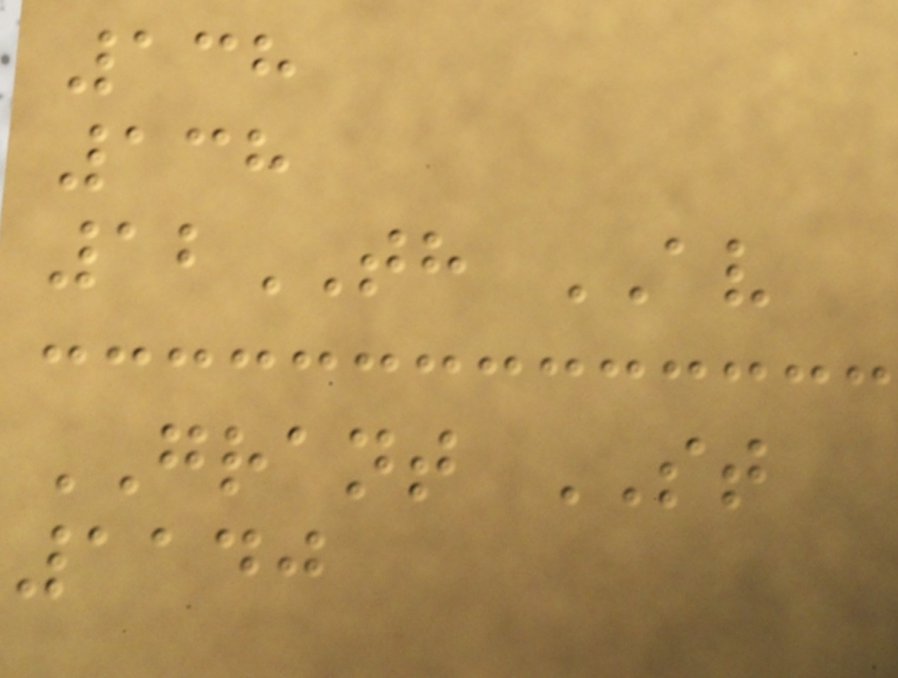138
138
12TH AV
GRANT ST
1140
